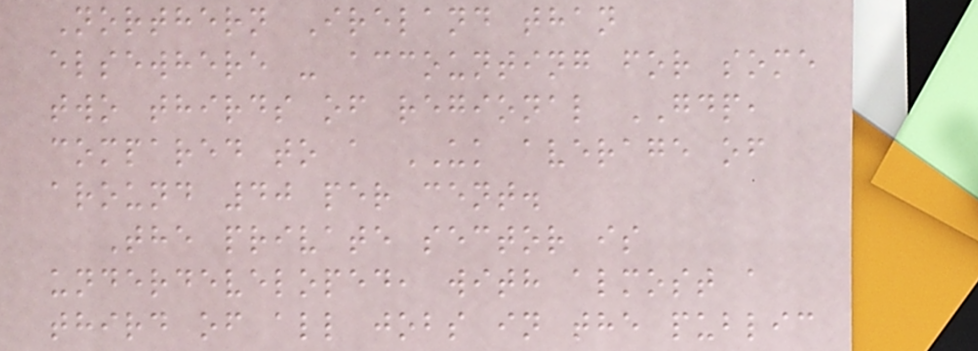Northern Ireland than
elsewhere - accounting for some
two thirds of regional GDP,
compared to a UK average of
around 40 per cent.
The private sector is
underdeveloped, with almost a
third of all jobs in the public
